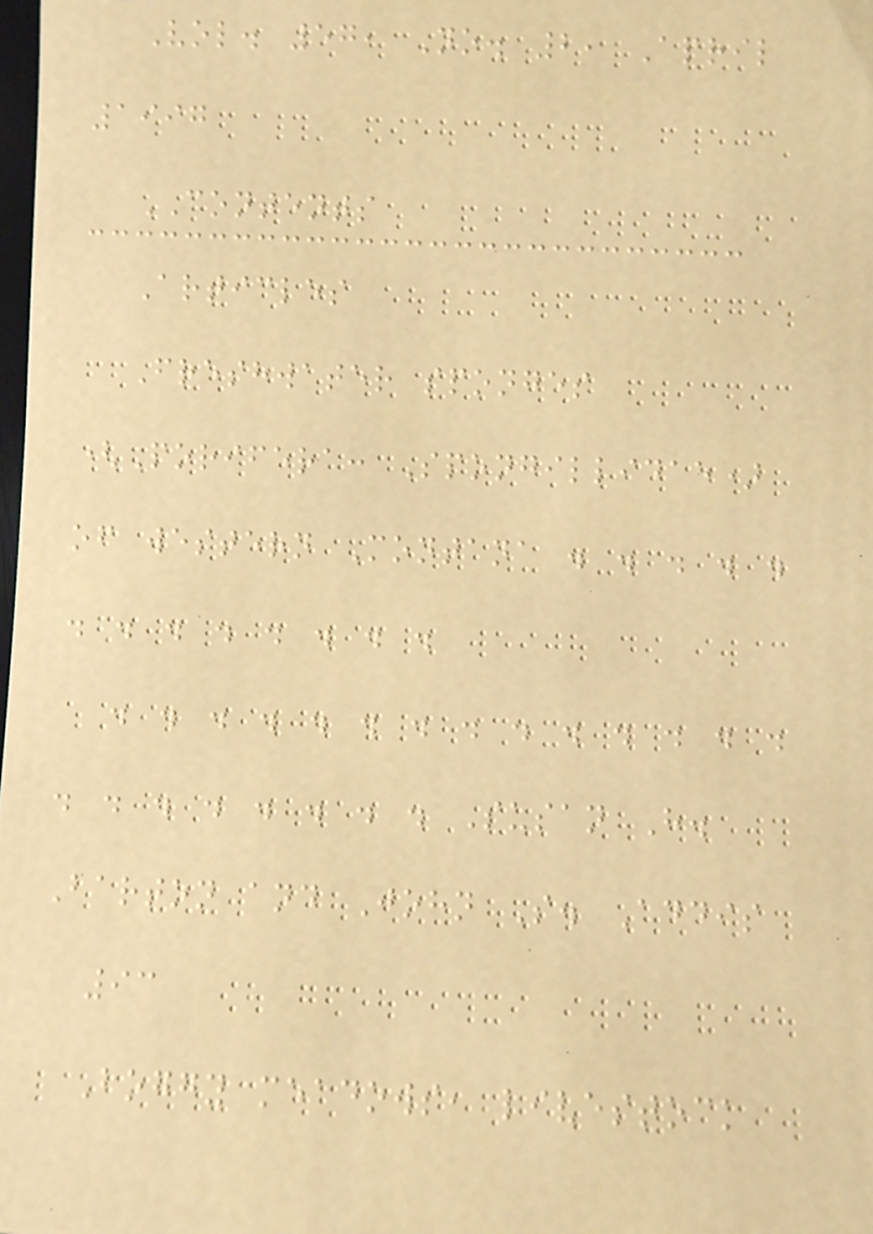Vol. 57, No. 2, April
1997
CONTENTS
Articles
Freshwater sponges
(Porifera: Spongillidae)
of western Montana . . . . .
. . . . . . . .
. . . . . . . . . . . . . .
. . . . . . . . Susan H.
Barton and John S. Addis
93
Boggy meadows, livestock
